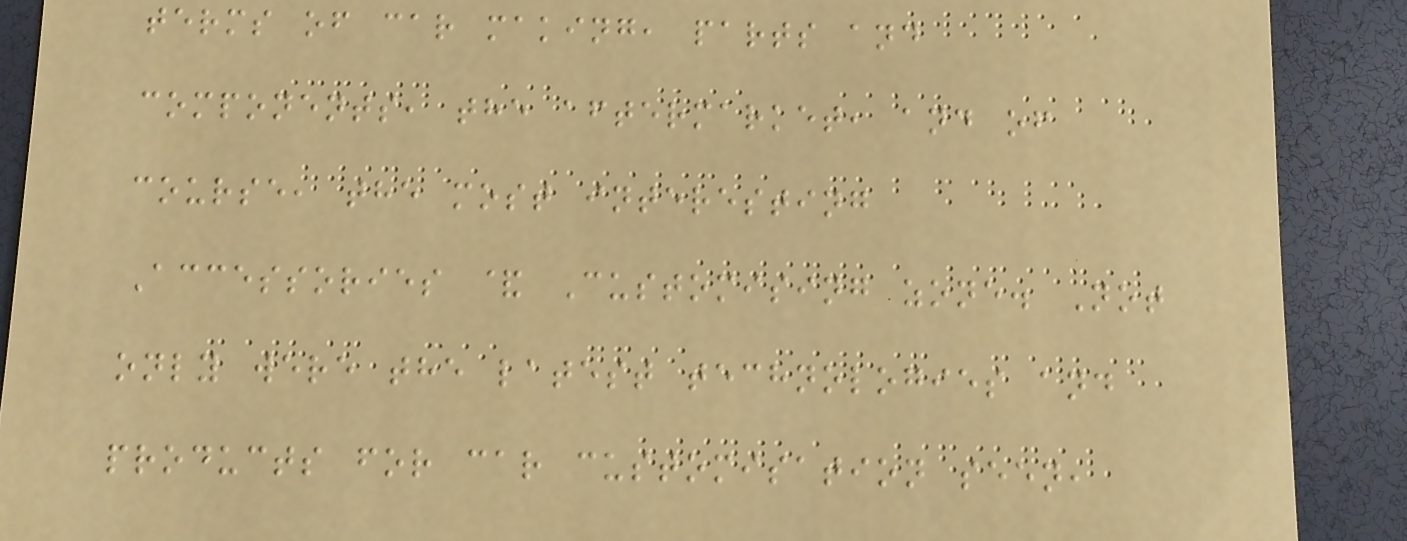terms of car making, parts and
components, the aftermarket, and of
course, the most interesting
Accessories & Customising zone. Not
only were the latest technologies and
products for car customisation seen,
